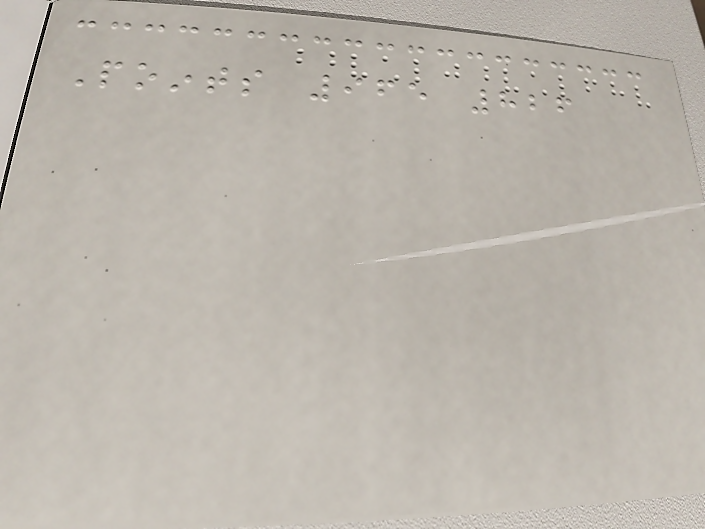Points 965 826
